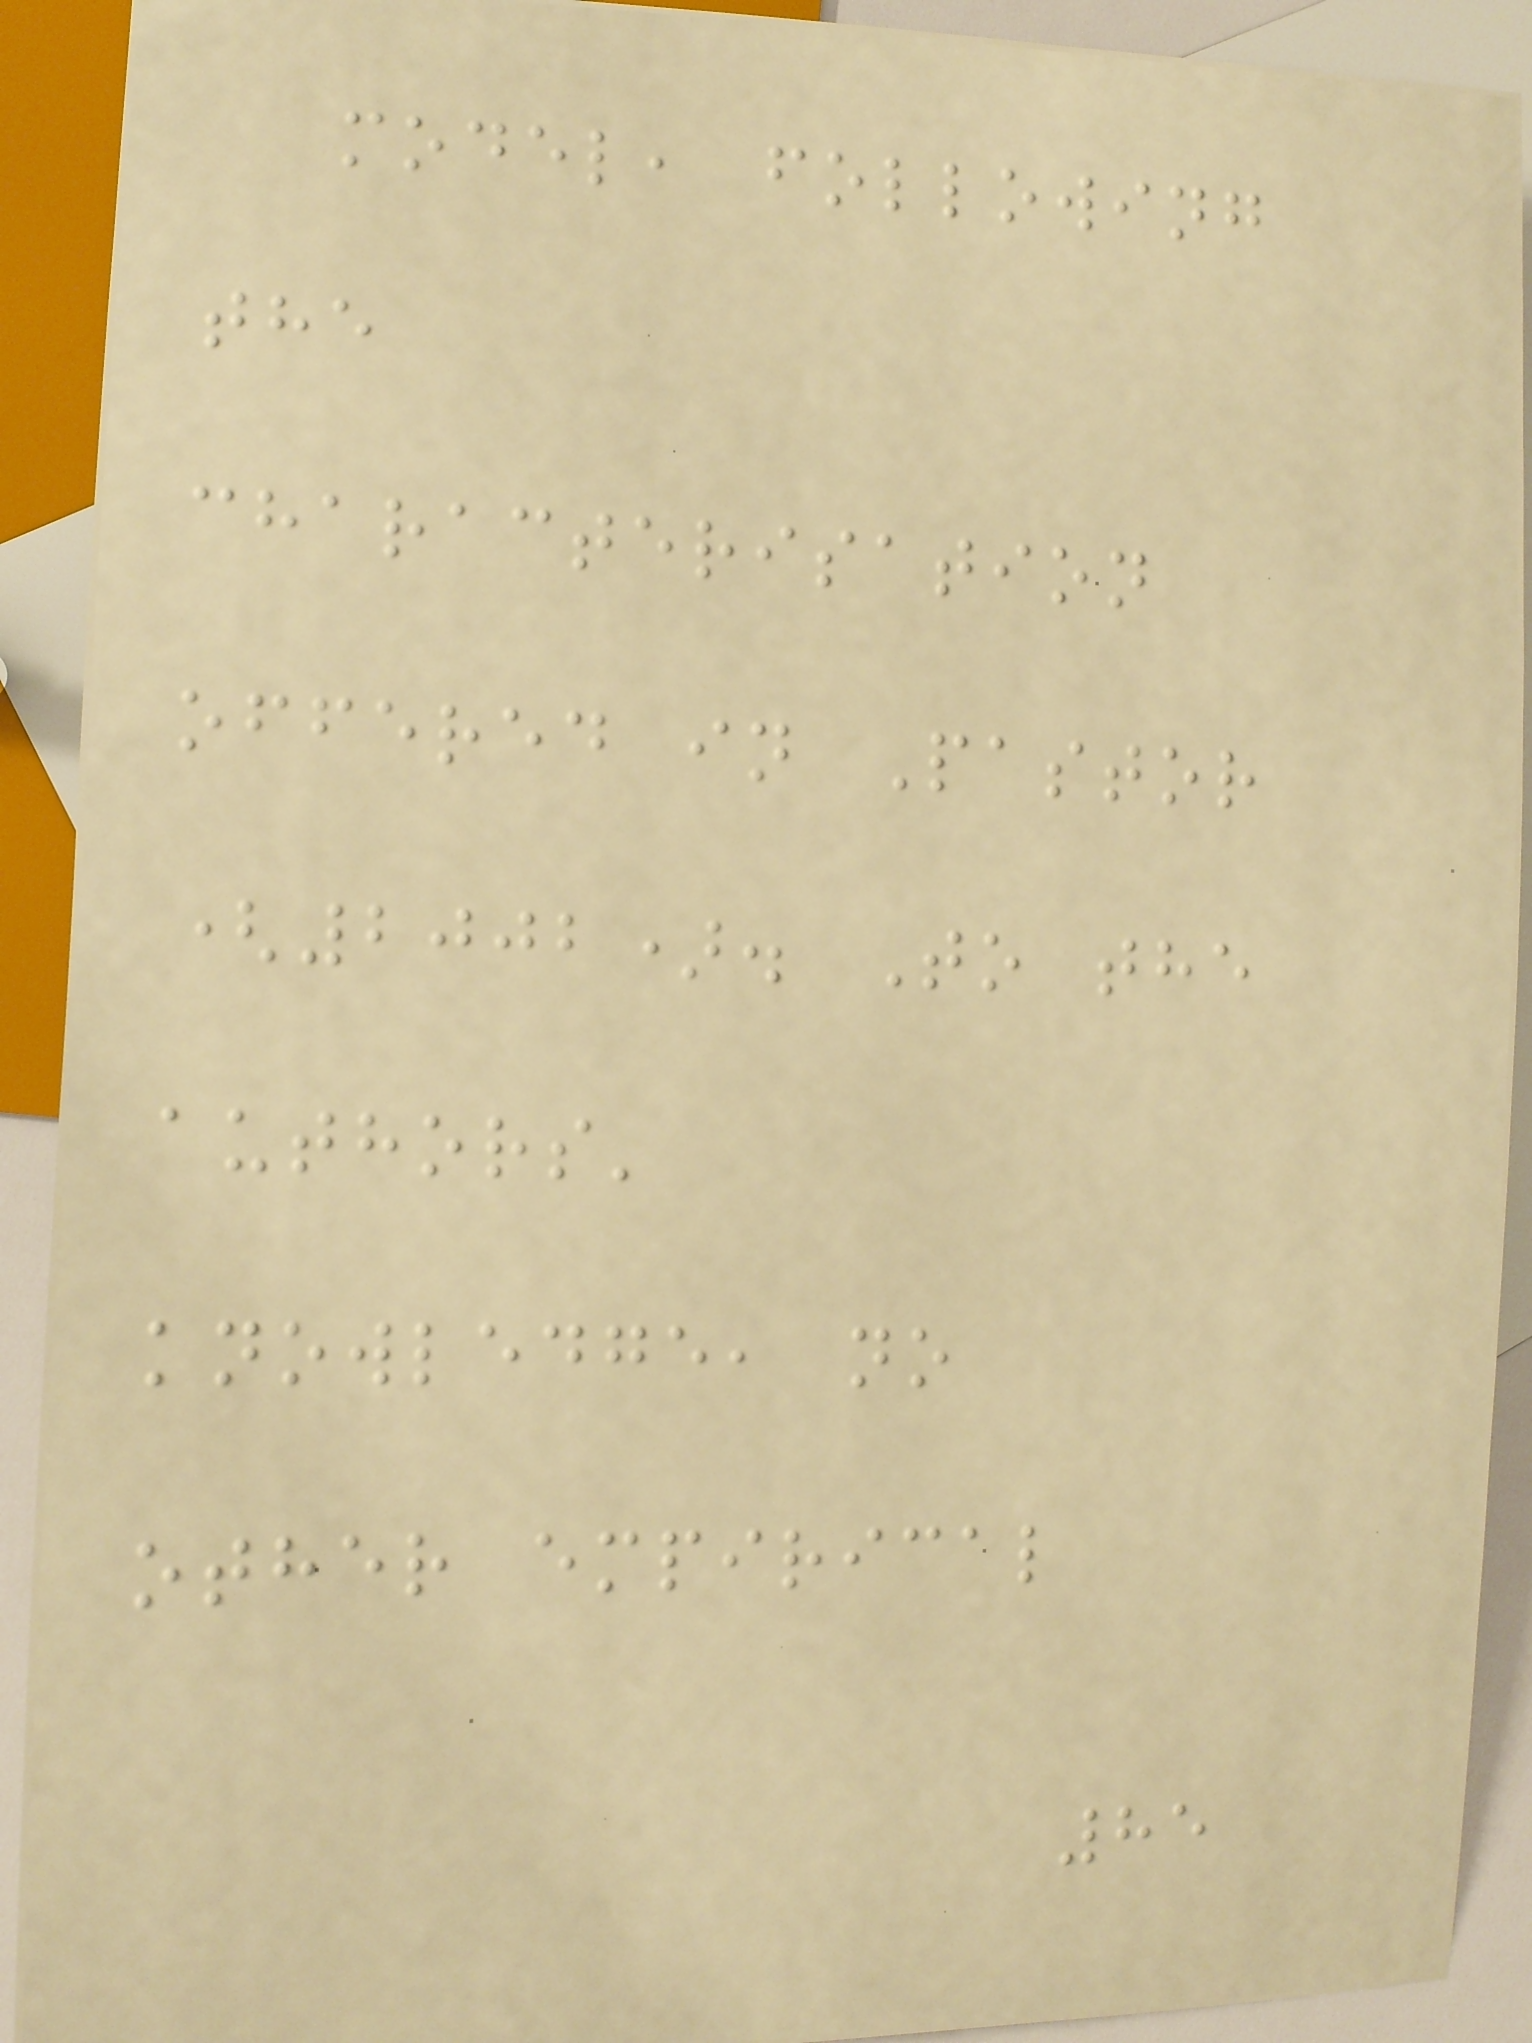model, following
the
characterisation
offered in Pastor
(2002). To the
authors'
knowledge, no
other empirical
85
